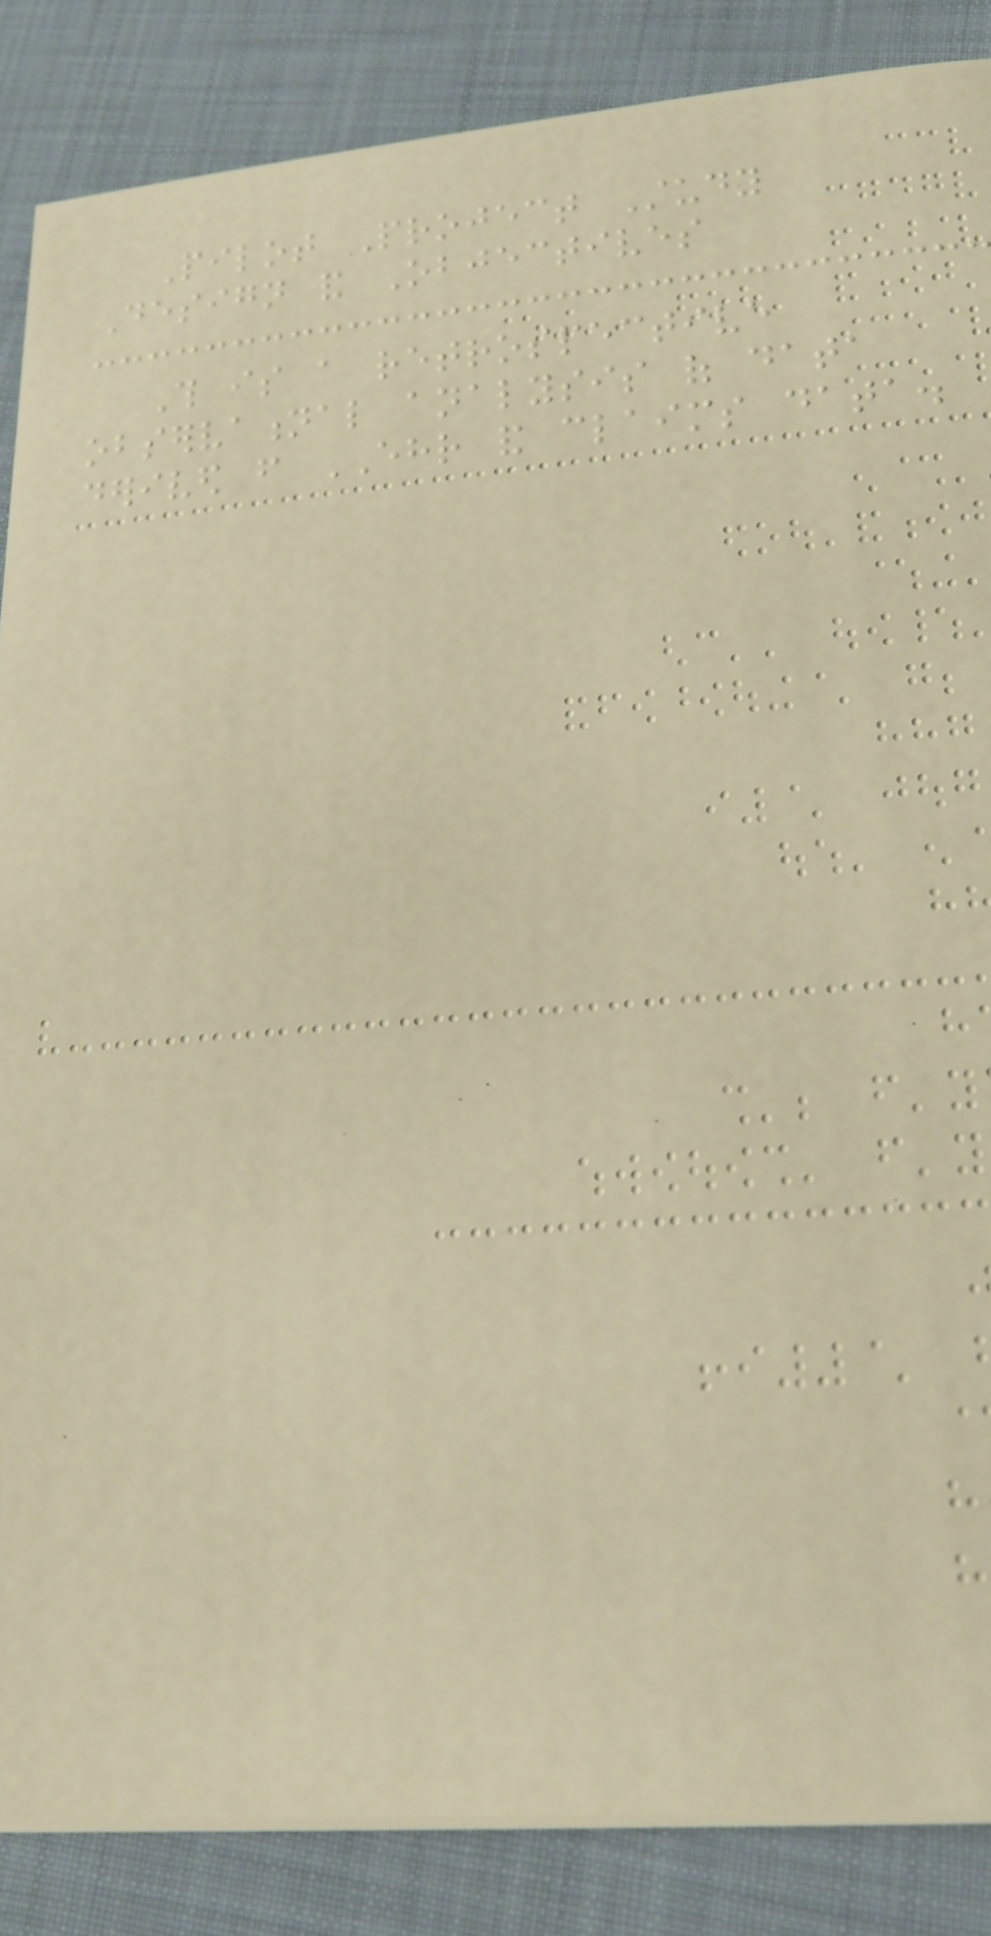Pilot Project Study
Design and Objectives
This is a retrospective
observational analysis of data
derived from EHR and claims data.
